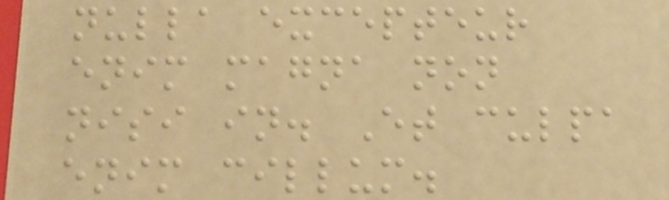nulla excepteur
enim magna non
nisi in. Et culpa
enim cillum.
